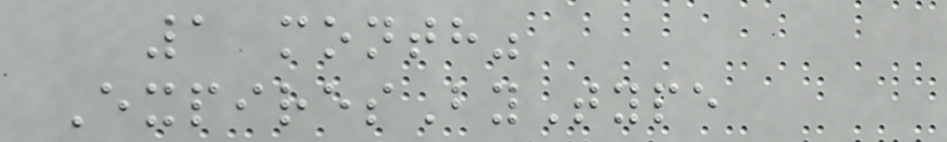1 month"
ExpiresByType
